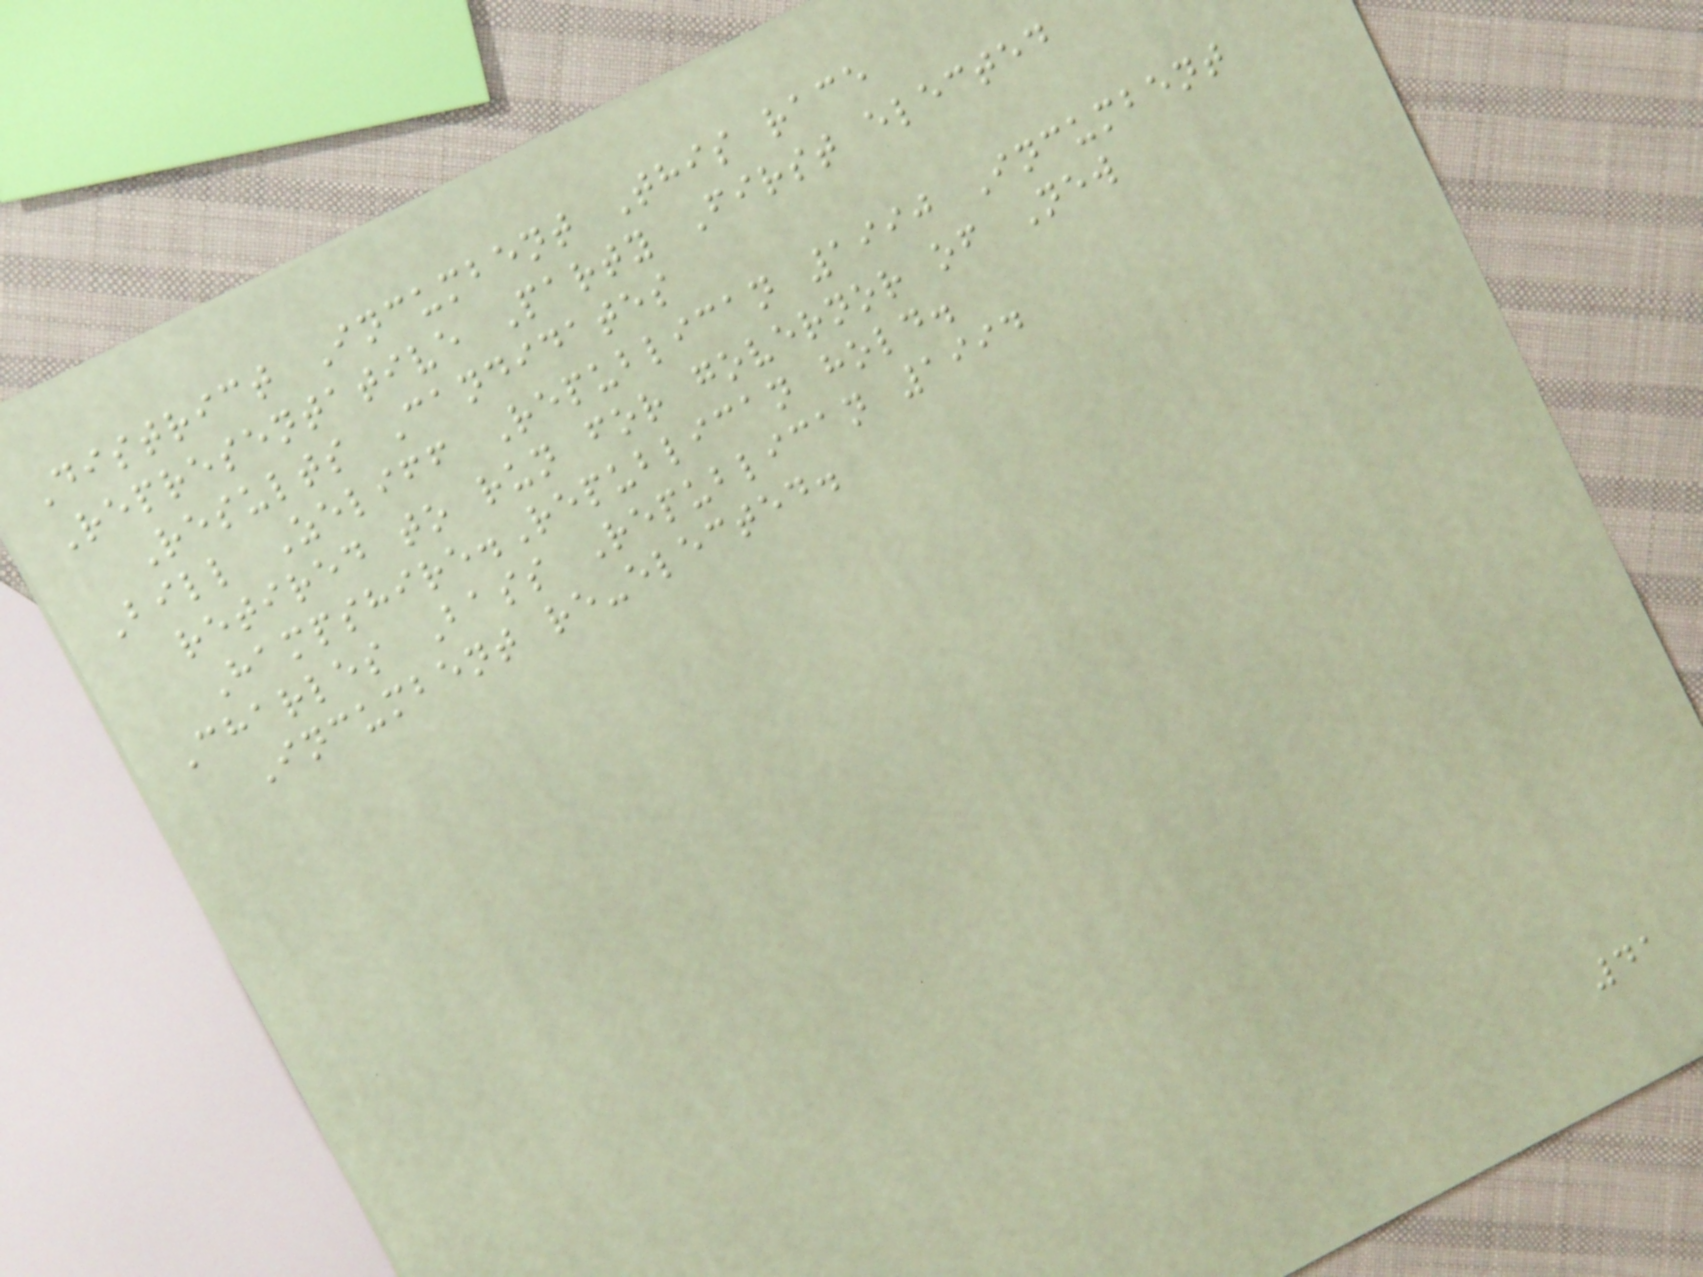District Incumbent This race
Representative Party First elected
Results Candidates
Bill Zeliff Republican 1990 Incumbent
retired to run for governor of New
Hampshire.Republican hold.
Charles Bass Republican 1994
Incumbent re-elected.
41
